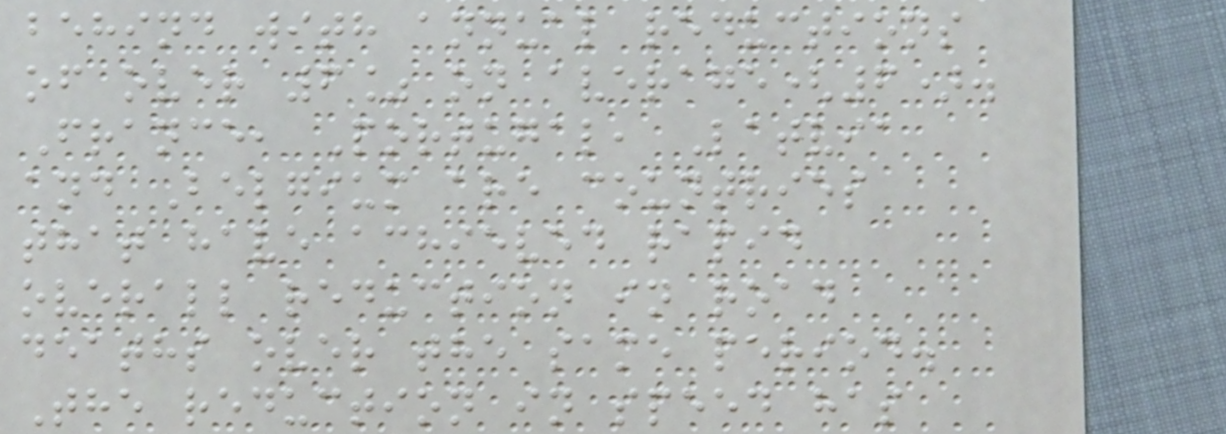behind with annual reductions
of over 6% on average(6).
France, Portugal, Latvia
and Belgium are countries
that have achieved rapid
overall reduction in road
deaths over the same period.
The reduction in speed has
